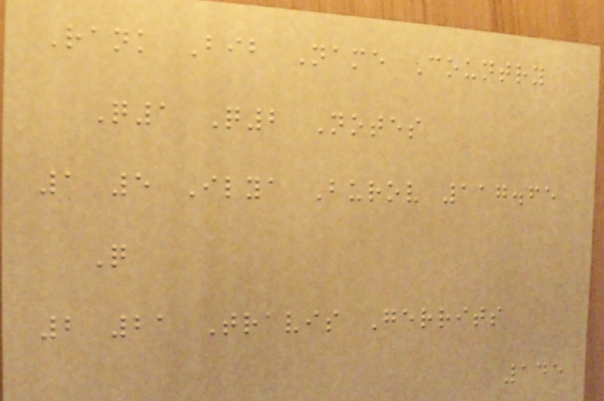Rank Bib Name Country
Q1 Q2 Notes
1 5 Ilya Burov 117.65
Q
2 21 Travis Gerrits
145
